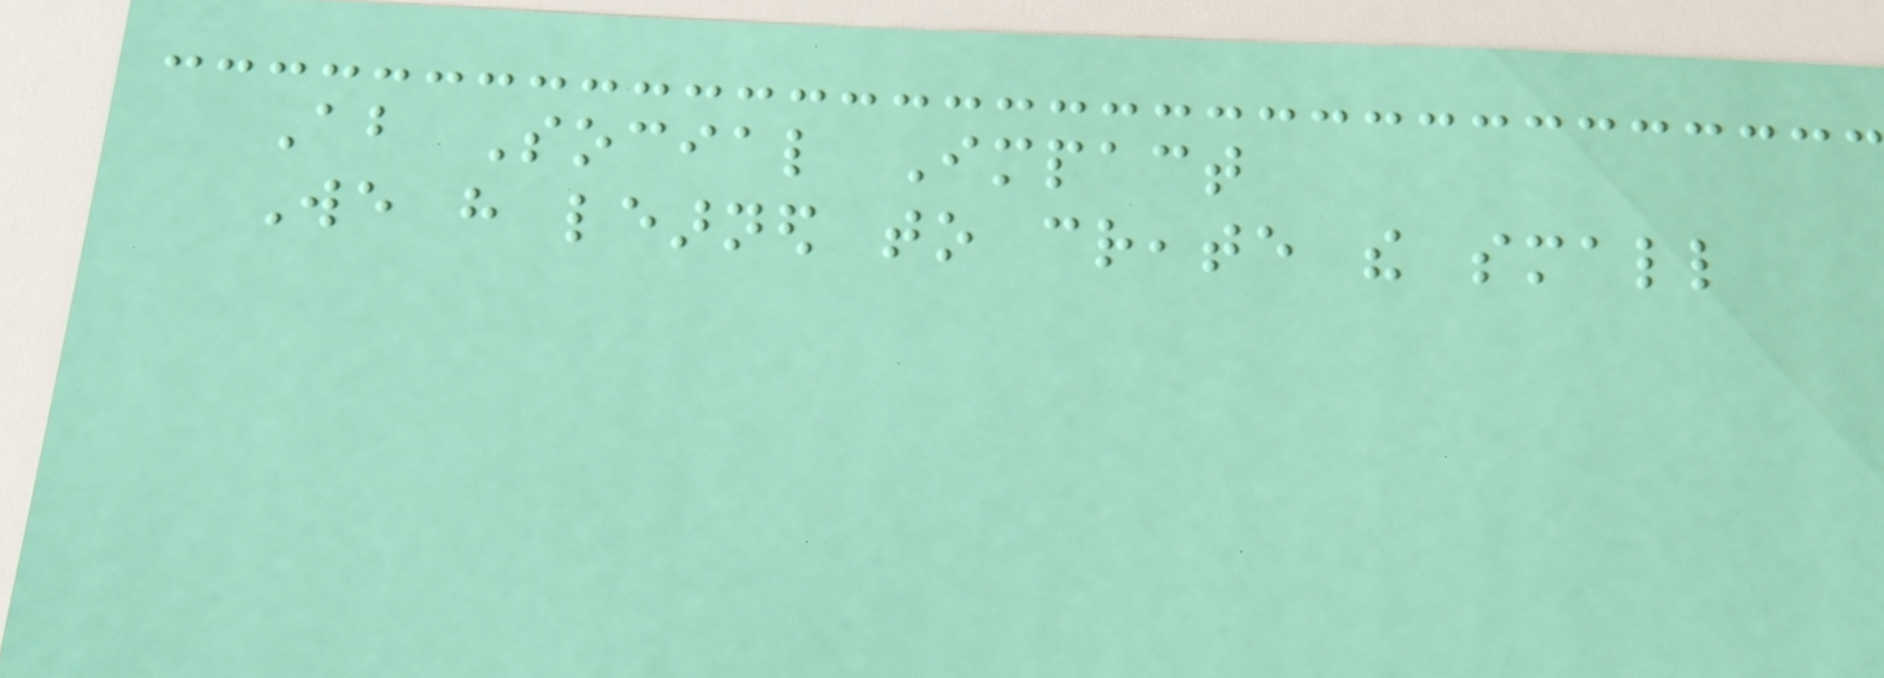About Social Impact
We have learned to create the small
